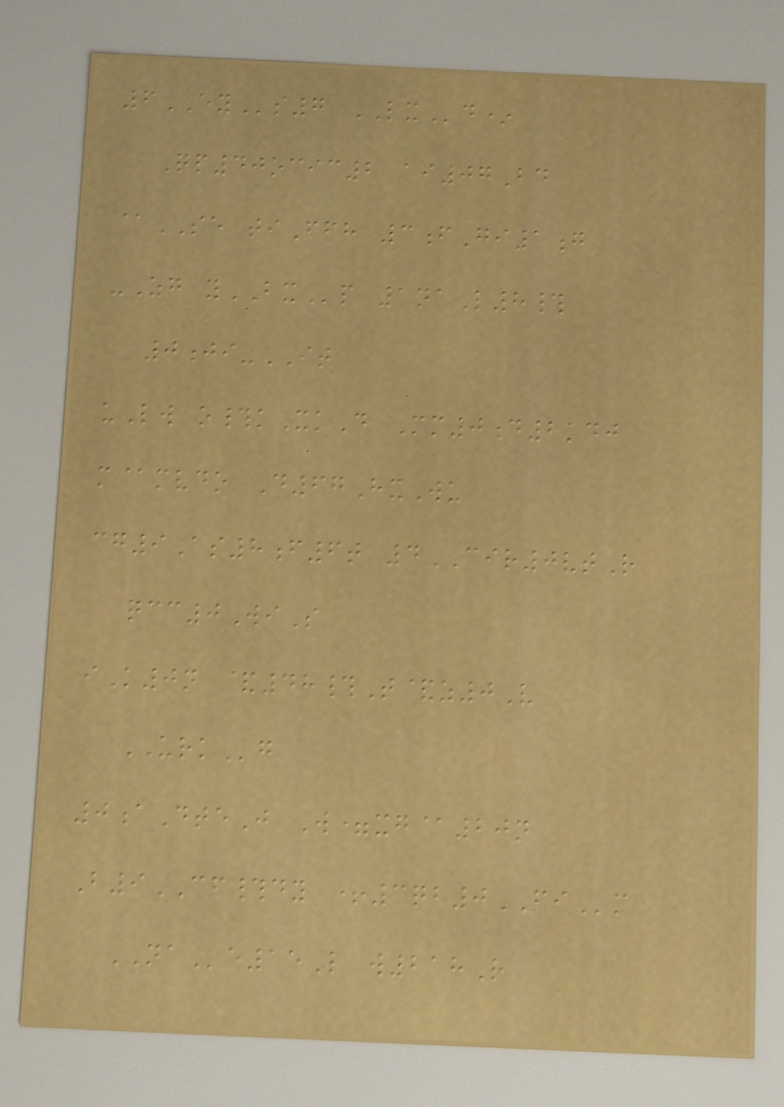6EYs7 LXd*
Qp40ocic2 ai07Bd
@SE tiFfh 3fGi1g
-Zg yBXp 1naL8#
0ji-IT
uLw o#kXkD Mm0d2kdj
m@mvdo D67HxWu
cg9As8f6t 4CIR0vtR
qcc0WiS
iK0n &48#T&z0V
URKg
0aDteJ W=xg@20n
B9CF#dy +3qb0FIm
NAe15L w218R
